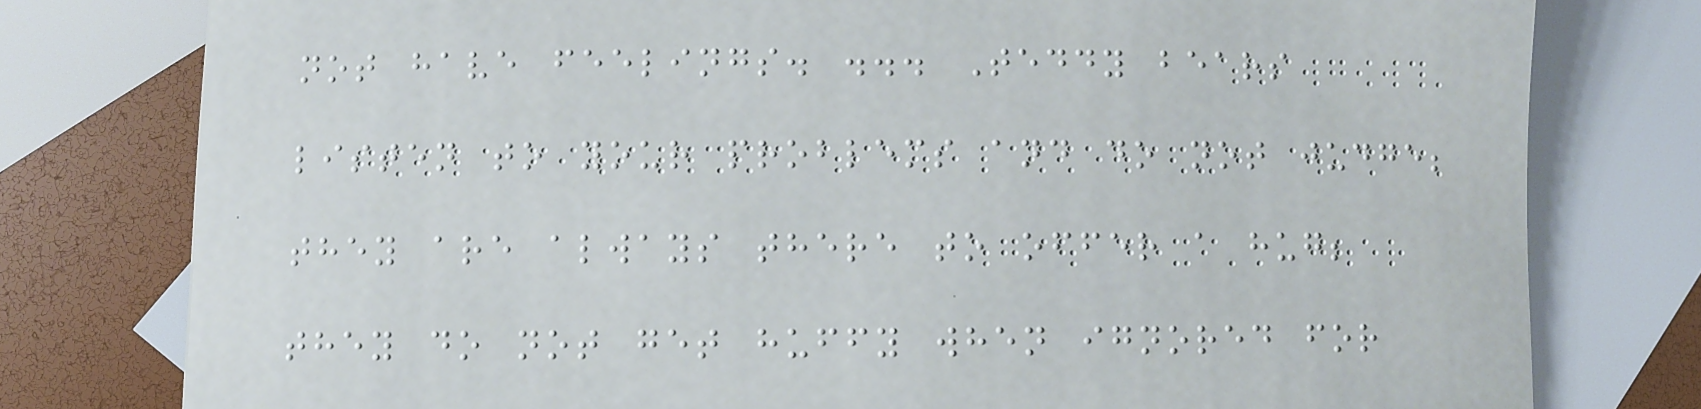not have feelings. ... Teddy bears
listen to your problems and do not judge;
they are always there to offer a hug;
they do not get huffy when ignored for
